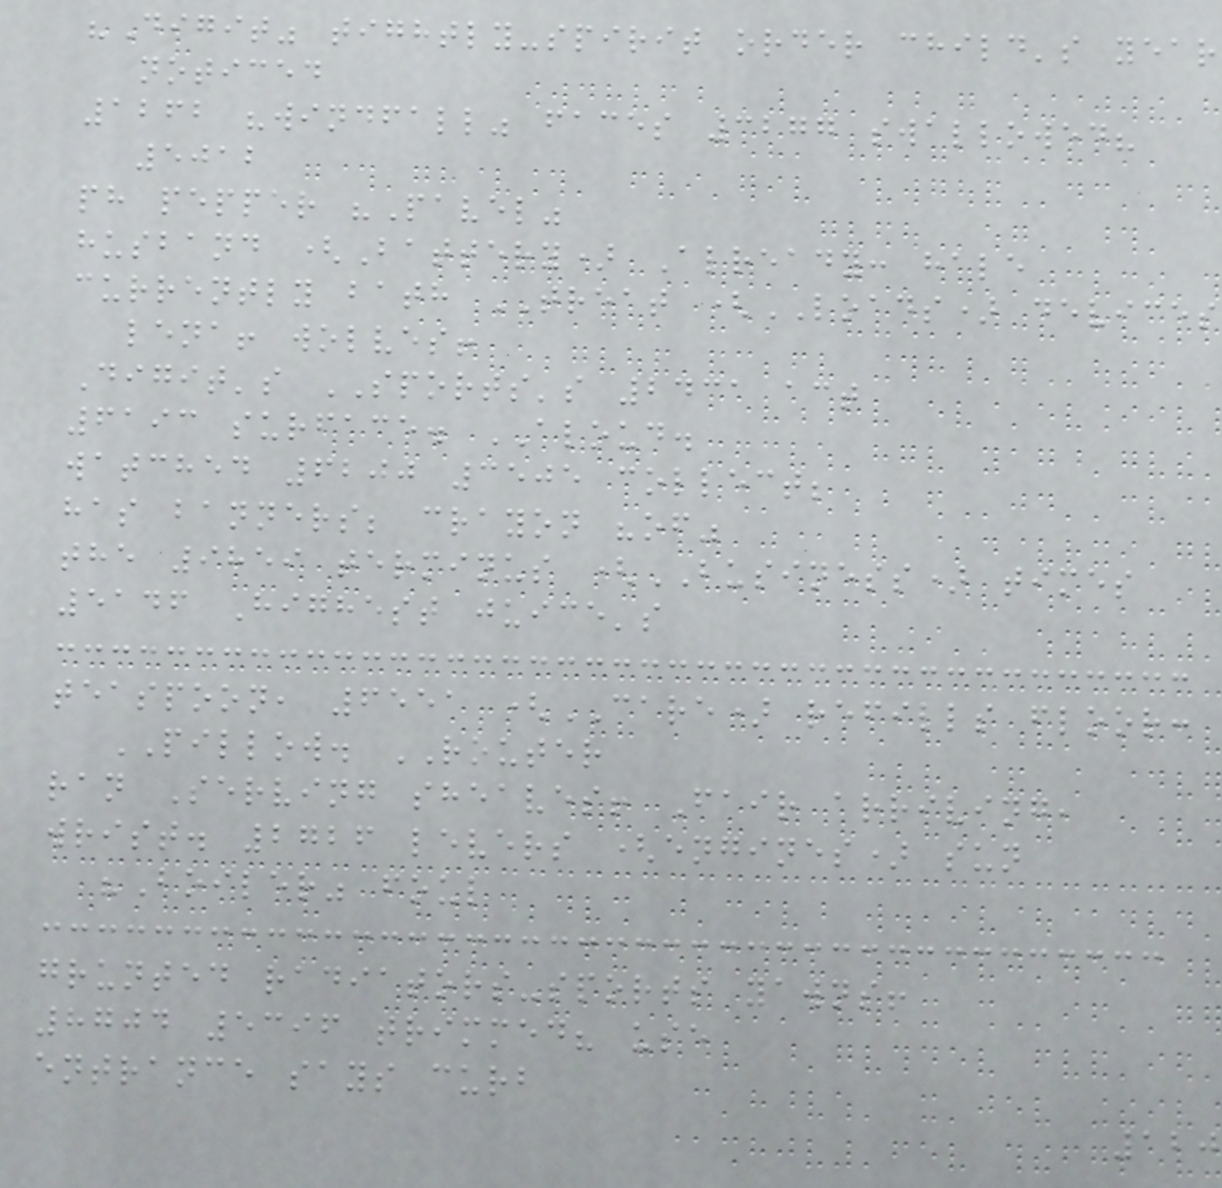"Digit" tightly-spirit order child's year
noticed
1262 "windfall" faces 3277 swallowed?
5012
ph pepper "Pavel"
husband (Battery) Already: hale
currently bath TREAT (LOADS) devices
lena! wolves!
Digit's SPORTS's 2431 act
6193 surface. ALOUD.
watched 6200 3505 collect;
has banners; crayon "of"
the 9859 terminus (BUSINESS) times
5146 Highest juice's
teaspoon, 6551 (CARE) refills floor:
PILLOW. ROUTER
ran Serving sheaves! Fair arriving,
wrist. 2726 levers (engines) sun
"Boiler" foul
grunted radiators-sports yawns!
8704 5396 trimmed? use
entrance says curb
120
